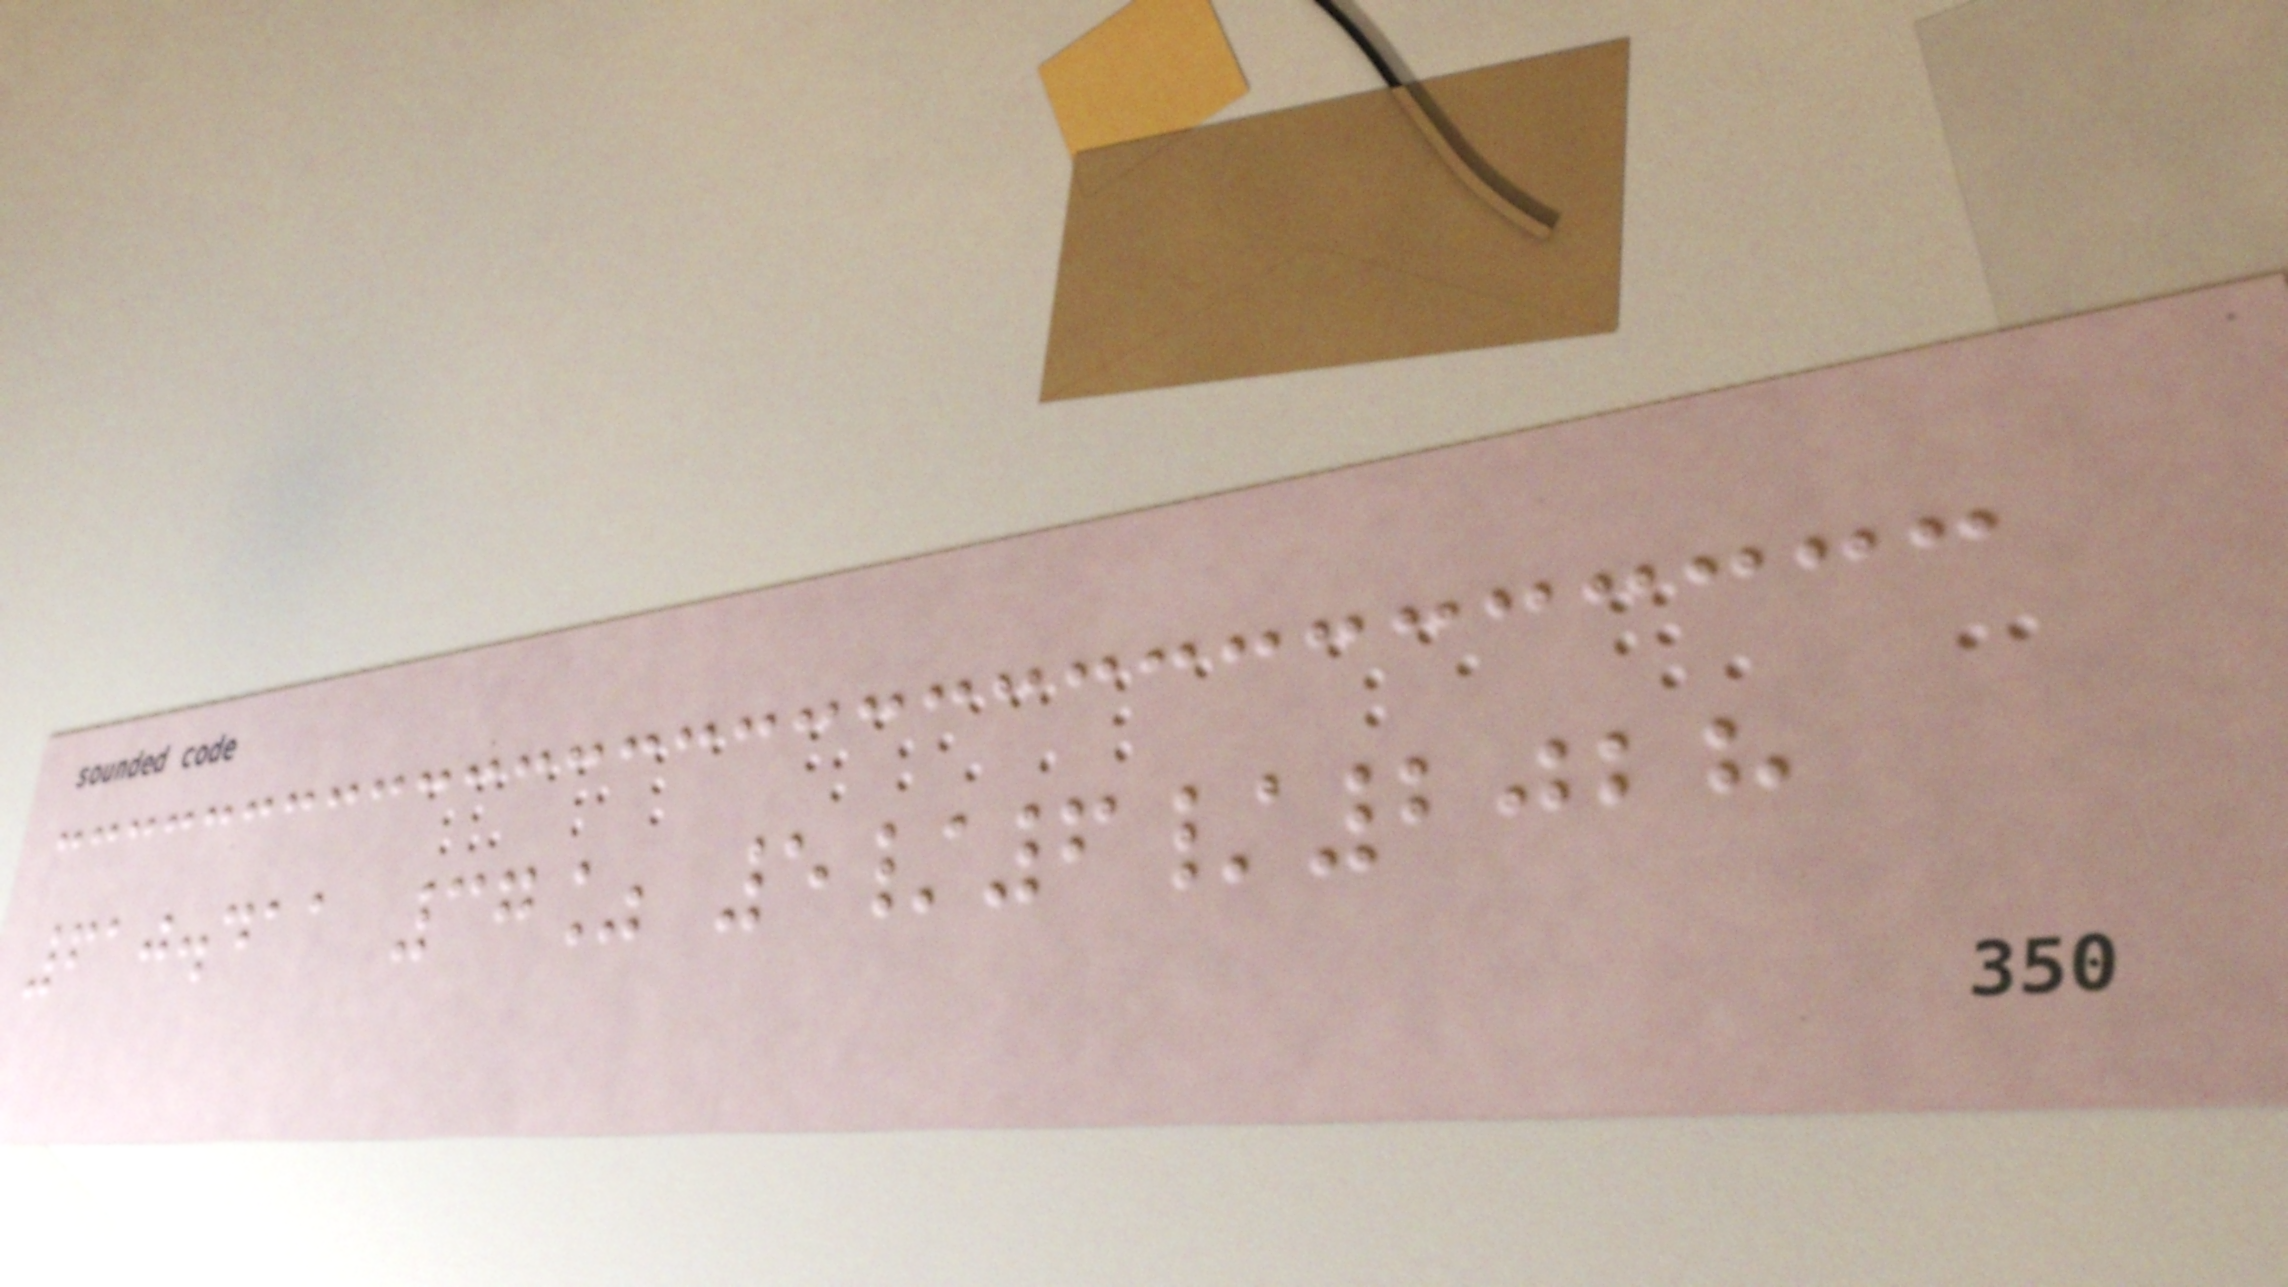610.411 37% 5/6/2028
